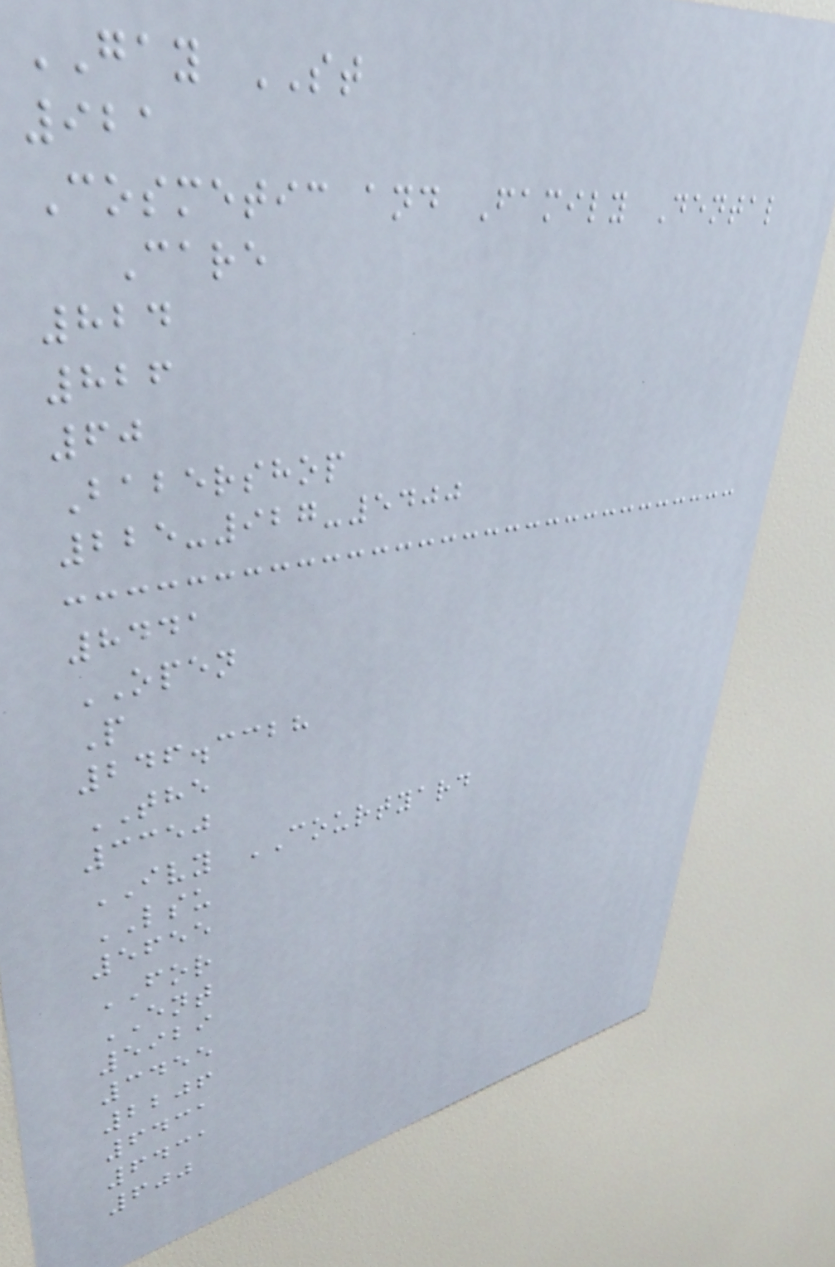GAY ST
921
Cosmetic and Family Dental
Care
824
826
60
Babershop
225-927-5400
8441
OPEN
P
246.3328
THE
3350
IVY COURTYARD
LSU
5655
FOR
ENT
5929
3455
2206
6431
6431
600
